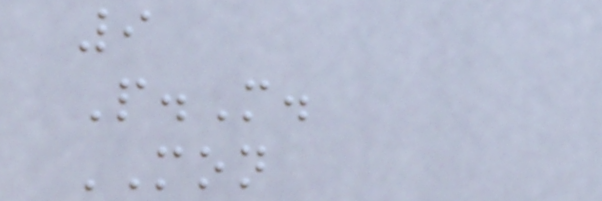9
P.M.
MON
